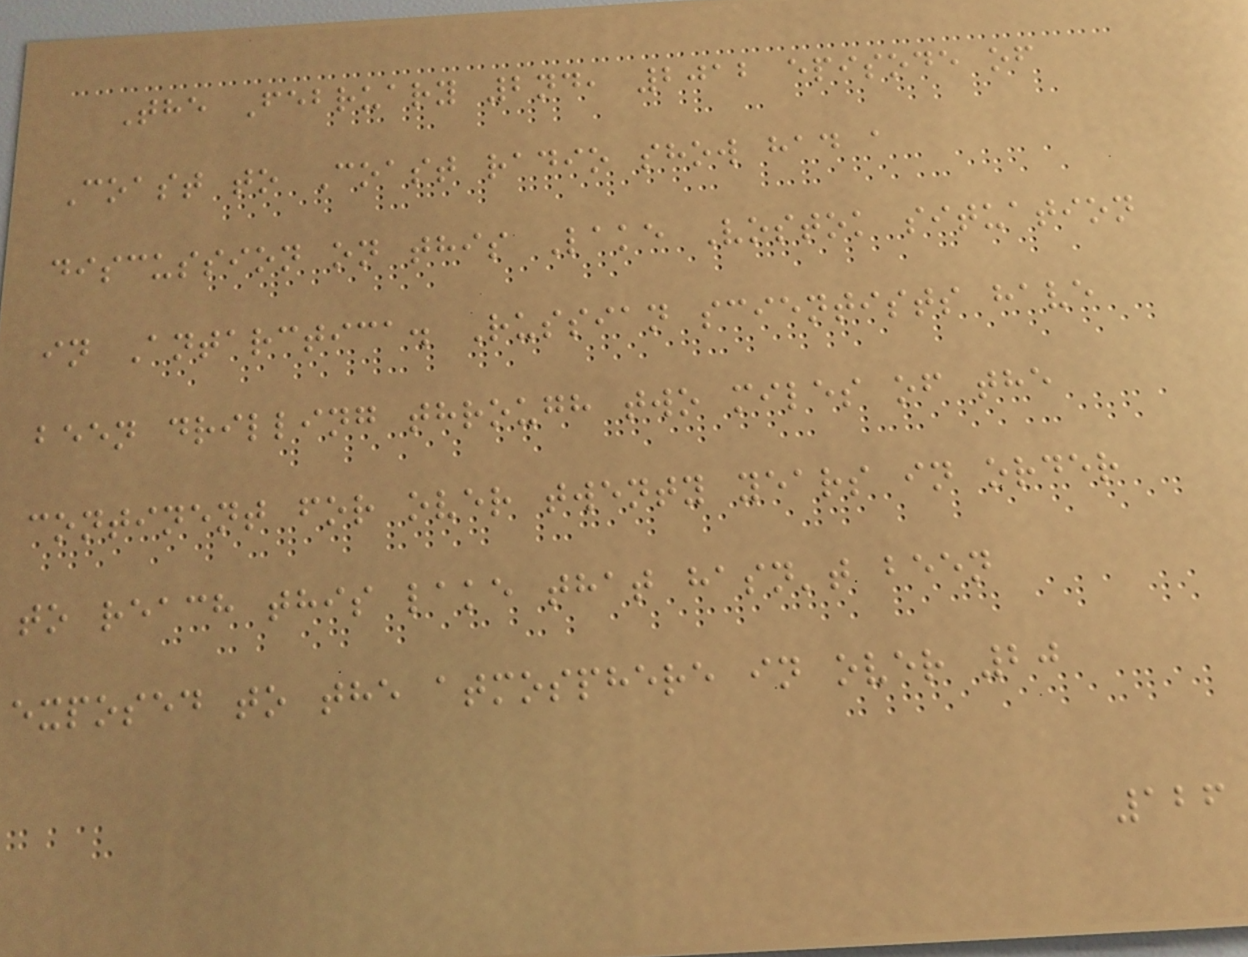The February 2nd, 2012 episode of
Coast to Coast radio show had a
discussion on this Lake Vostok situation
in Antarctica. Russian scientists have
been drilling through two miles of the
continent for over twenty years in order
to reach this lake that hasn't been
exposed to the atmosphere in over 20
126
